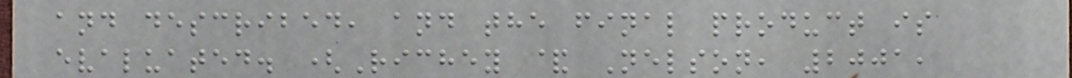and described, and the final product is
evaluated. (Richey & Nelson, 2001,
